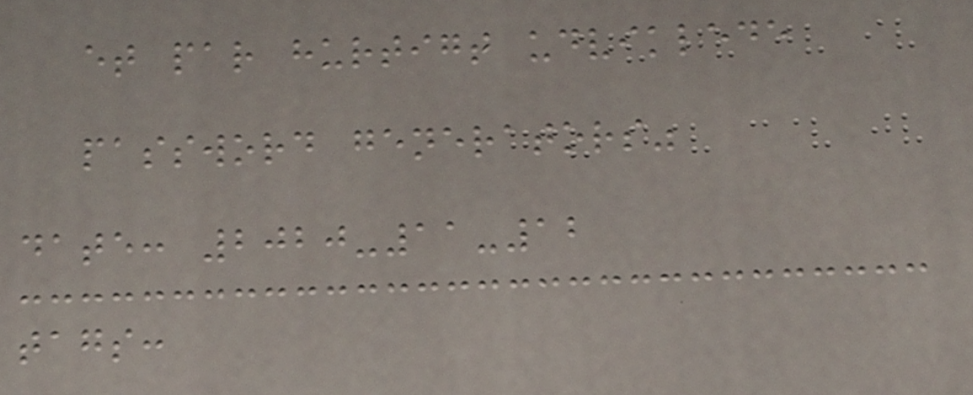et par hurtigt udviklede
password generators"
date: 2020-11-12
tags:
